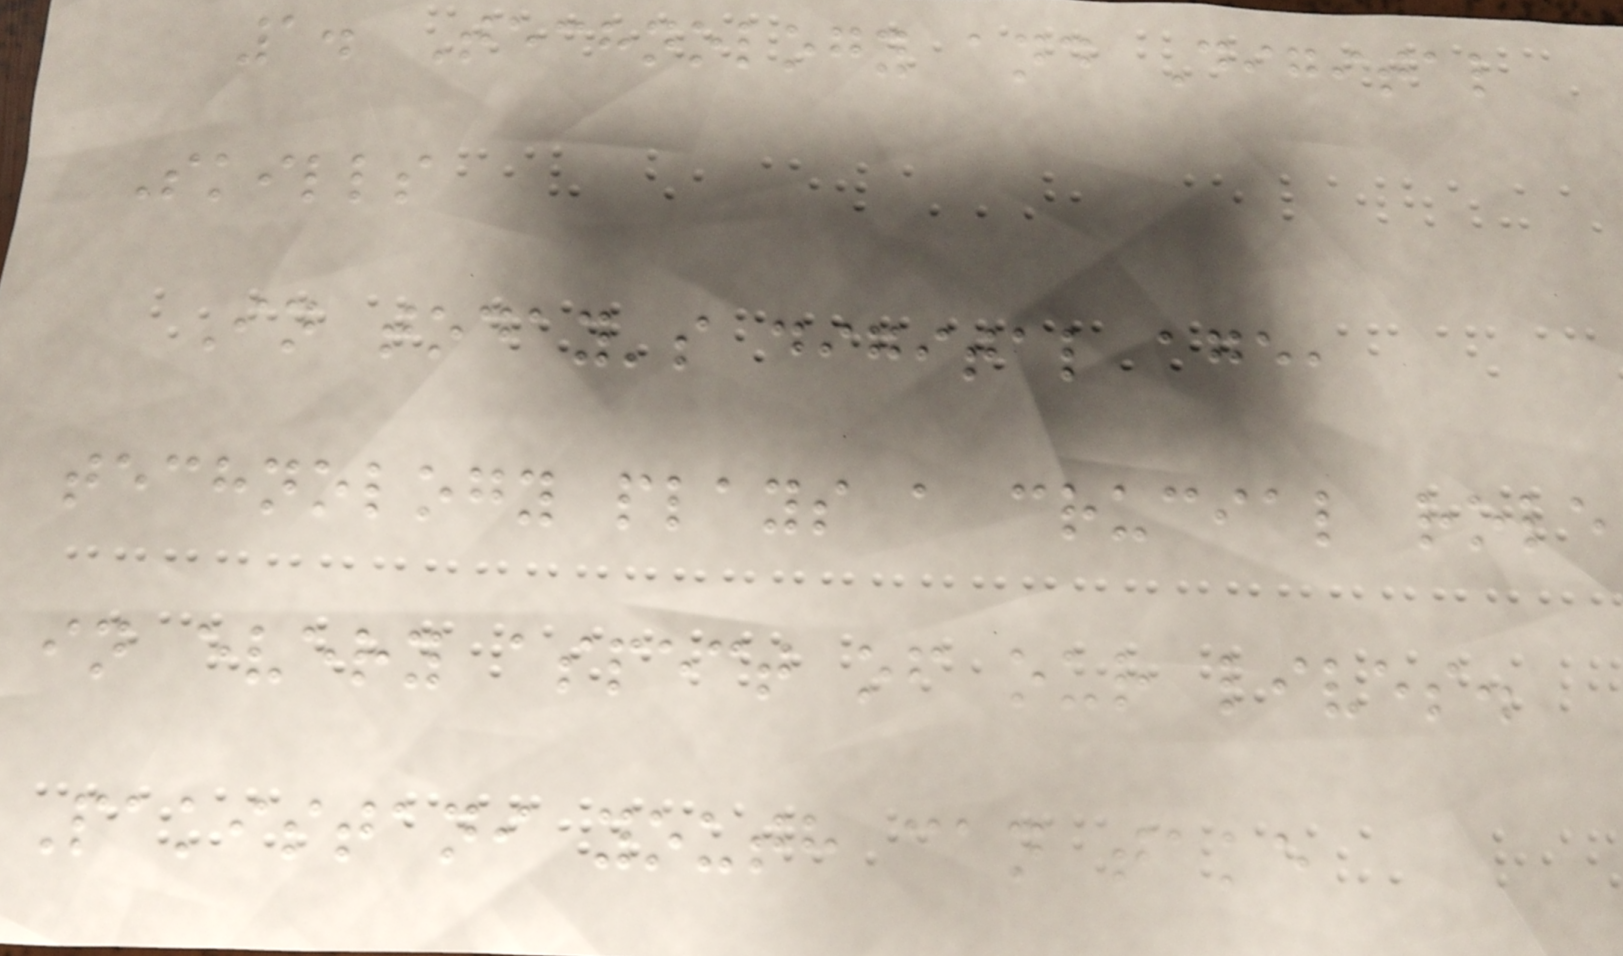1. Technology and Digital
Skills
In today's digital age,
technology plays a crucial role
in every aspect of our lives.
Pakistani youth can take
